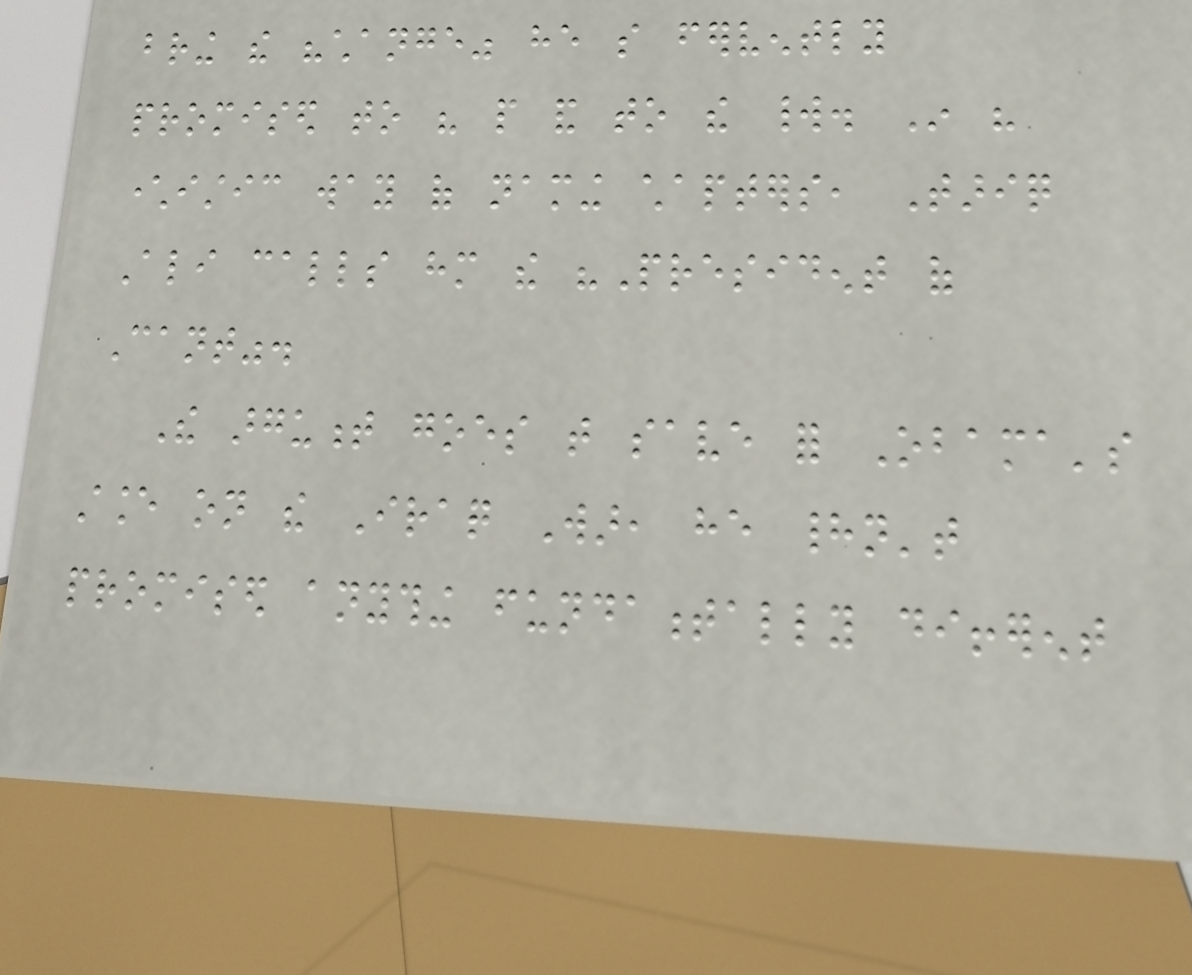bring the "change" he so fervently
promised to his people and to the world. In his
characteristic way of naming chapters, Tariq
Ali calls him the "President of
Cant".
The argument goes that save for Obama's
stance on the Iraq War, he hadn't
promised anything fundamentally different
